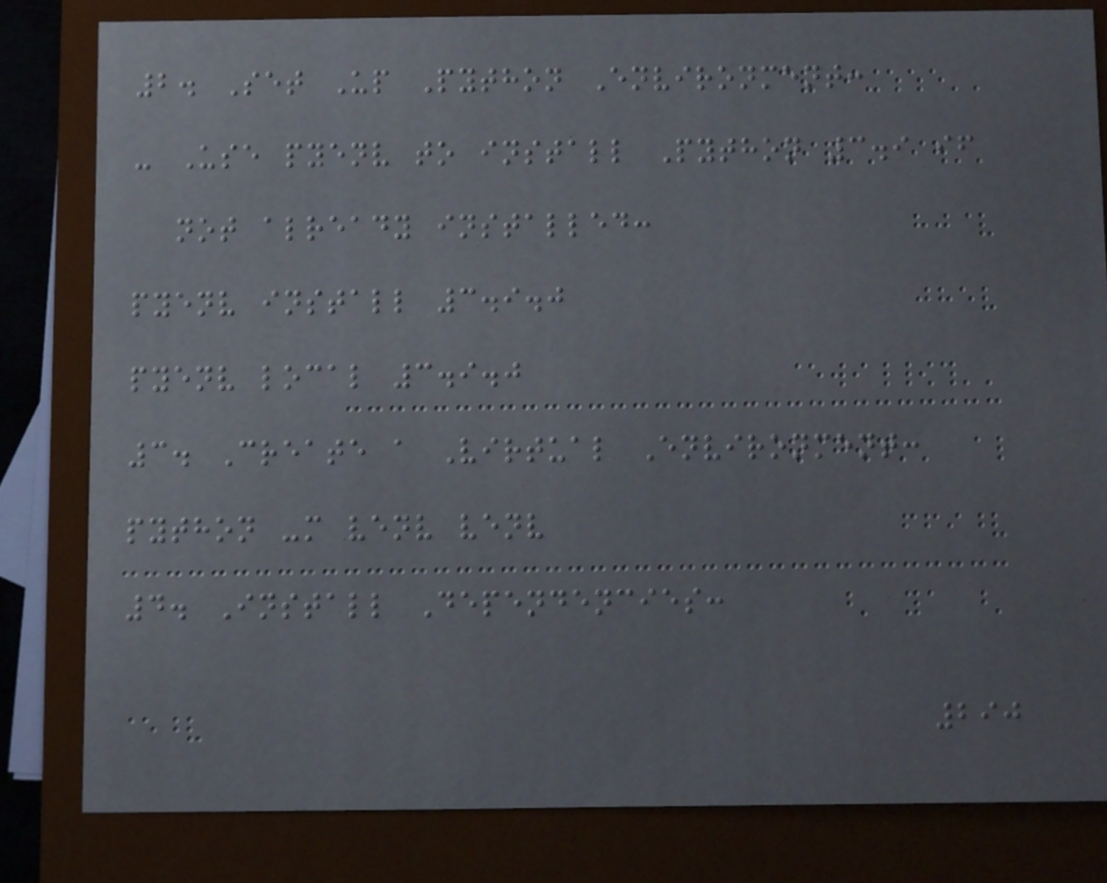2. Set Up Python Environment:
- Use pyenv to install Python 3.9 if
not already installed:
pyenv install 3.9.0
pyenv local 3.9.0
3. Create a Virtual Environment:
python -m venv venv
4. Install Dependencies:
290
